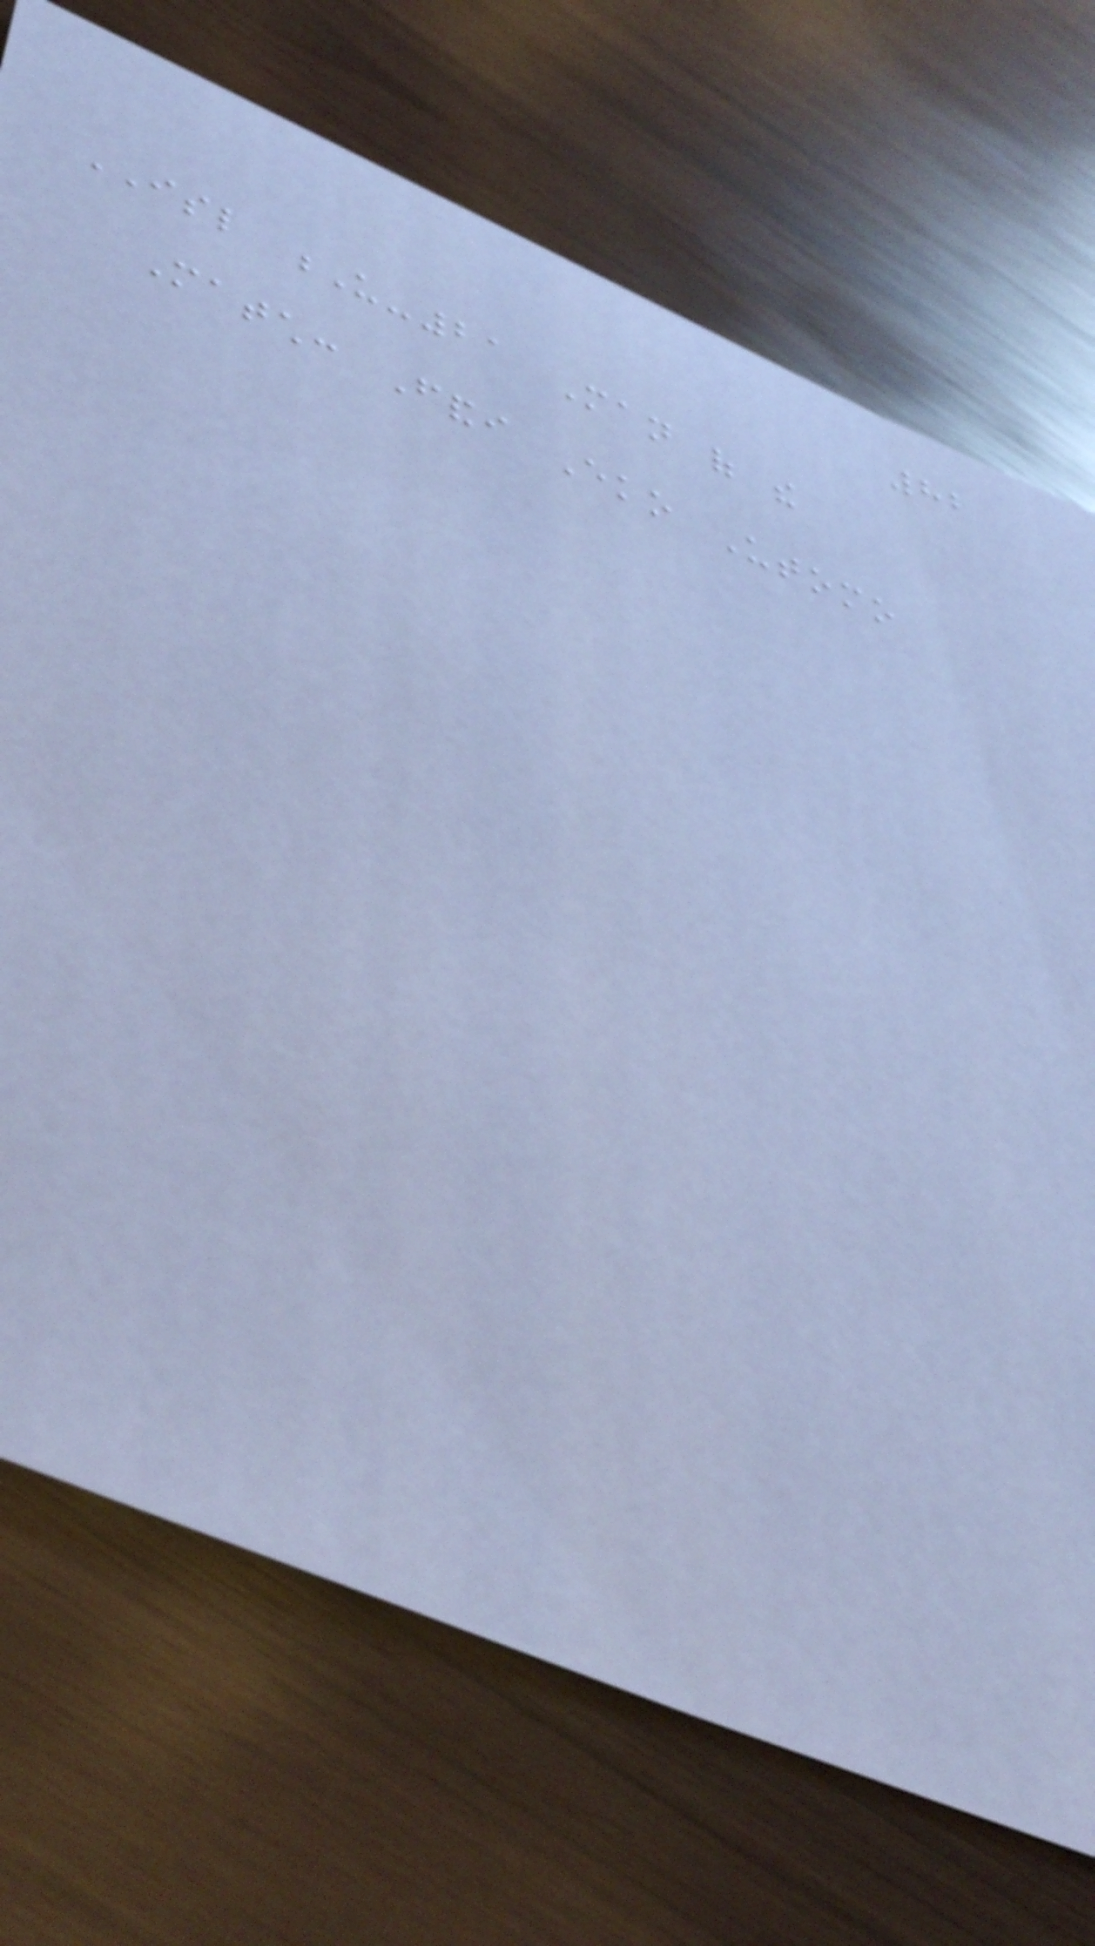82
ISL U-21 Man of the
Match: Fandi Eko Utomo
